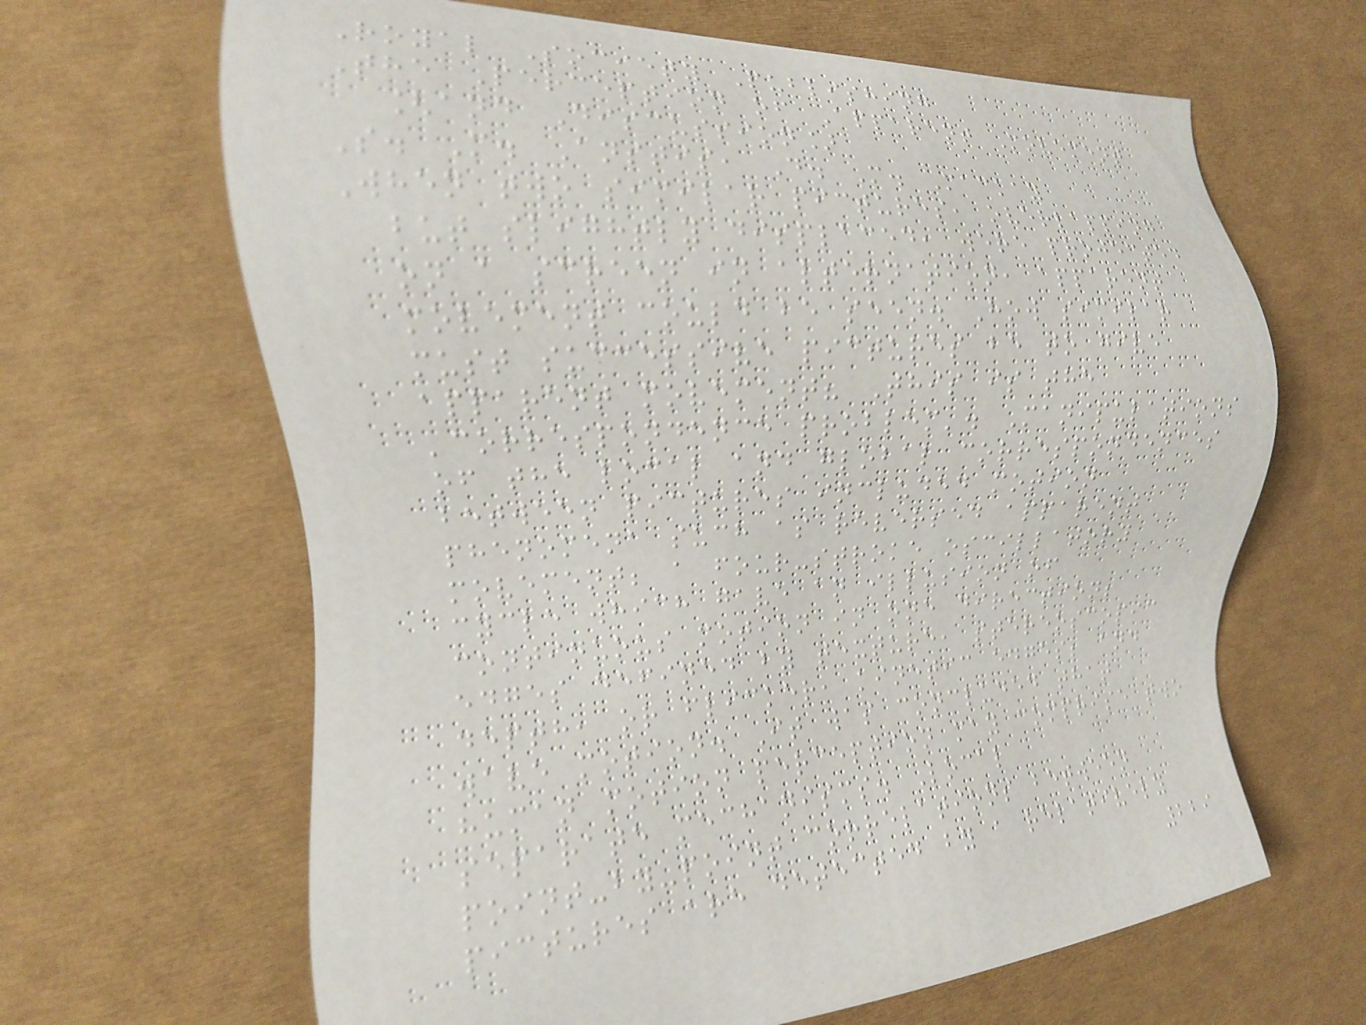Royal Society Publishing
The Perception of Apparent Movement
[and Discussion]
S. M. Anstis, D. M. Mackay
When two similar pictures, overlapping
but slightly displaced, were projected
on a screen in alternation, apparent
movement could be seen. How similar
must successive pictures be to give
apparent movement? This is the
'correspondence problem'. Manipulations
of the local and global correspondences
between pictures included motion
phenomena such as reversed apparent
movement; a four-stroke oscillatory
cycle which gave an illusion of
continuous motion in one direction;
edges defined by texture, stereoscopic
depth, or flicker, kinetic edges; and
wave motion. It was concluded that
human motion perception may comprise two
separate mechanisms. Local
point-by-point correlations between
pictures are detected by a relatively
229
